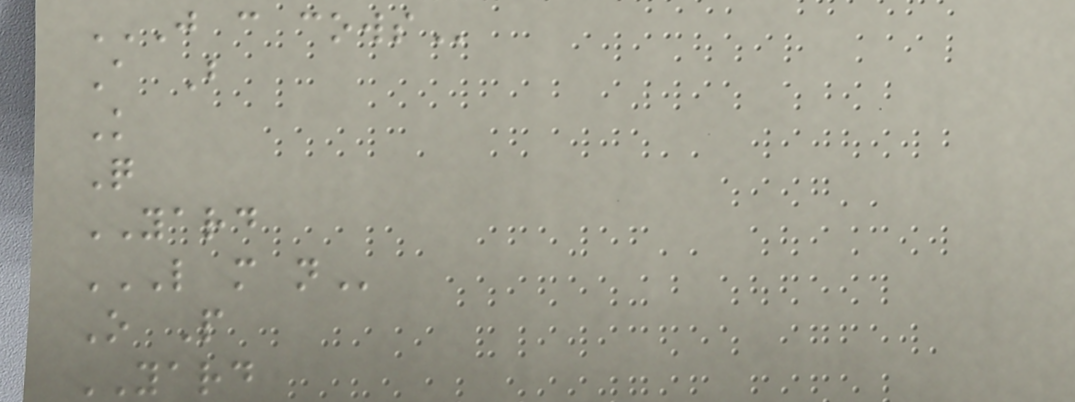J C COWS
A B
K
Q
YARD
L M N
O P
YARD
